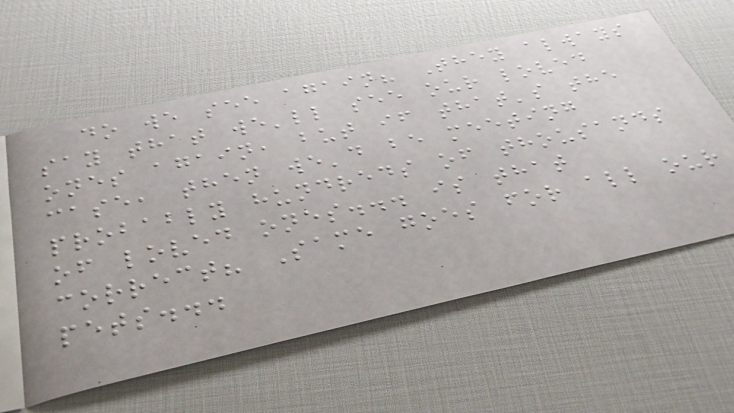do we see again? They always
say that we'll see our loved
ones again, but if that's the
case, then we'd be meeting
probably hundreds of thousands
of loved ones... is that
correct? Same goes for all our
pets...
